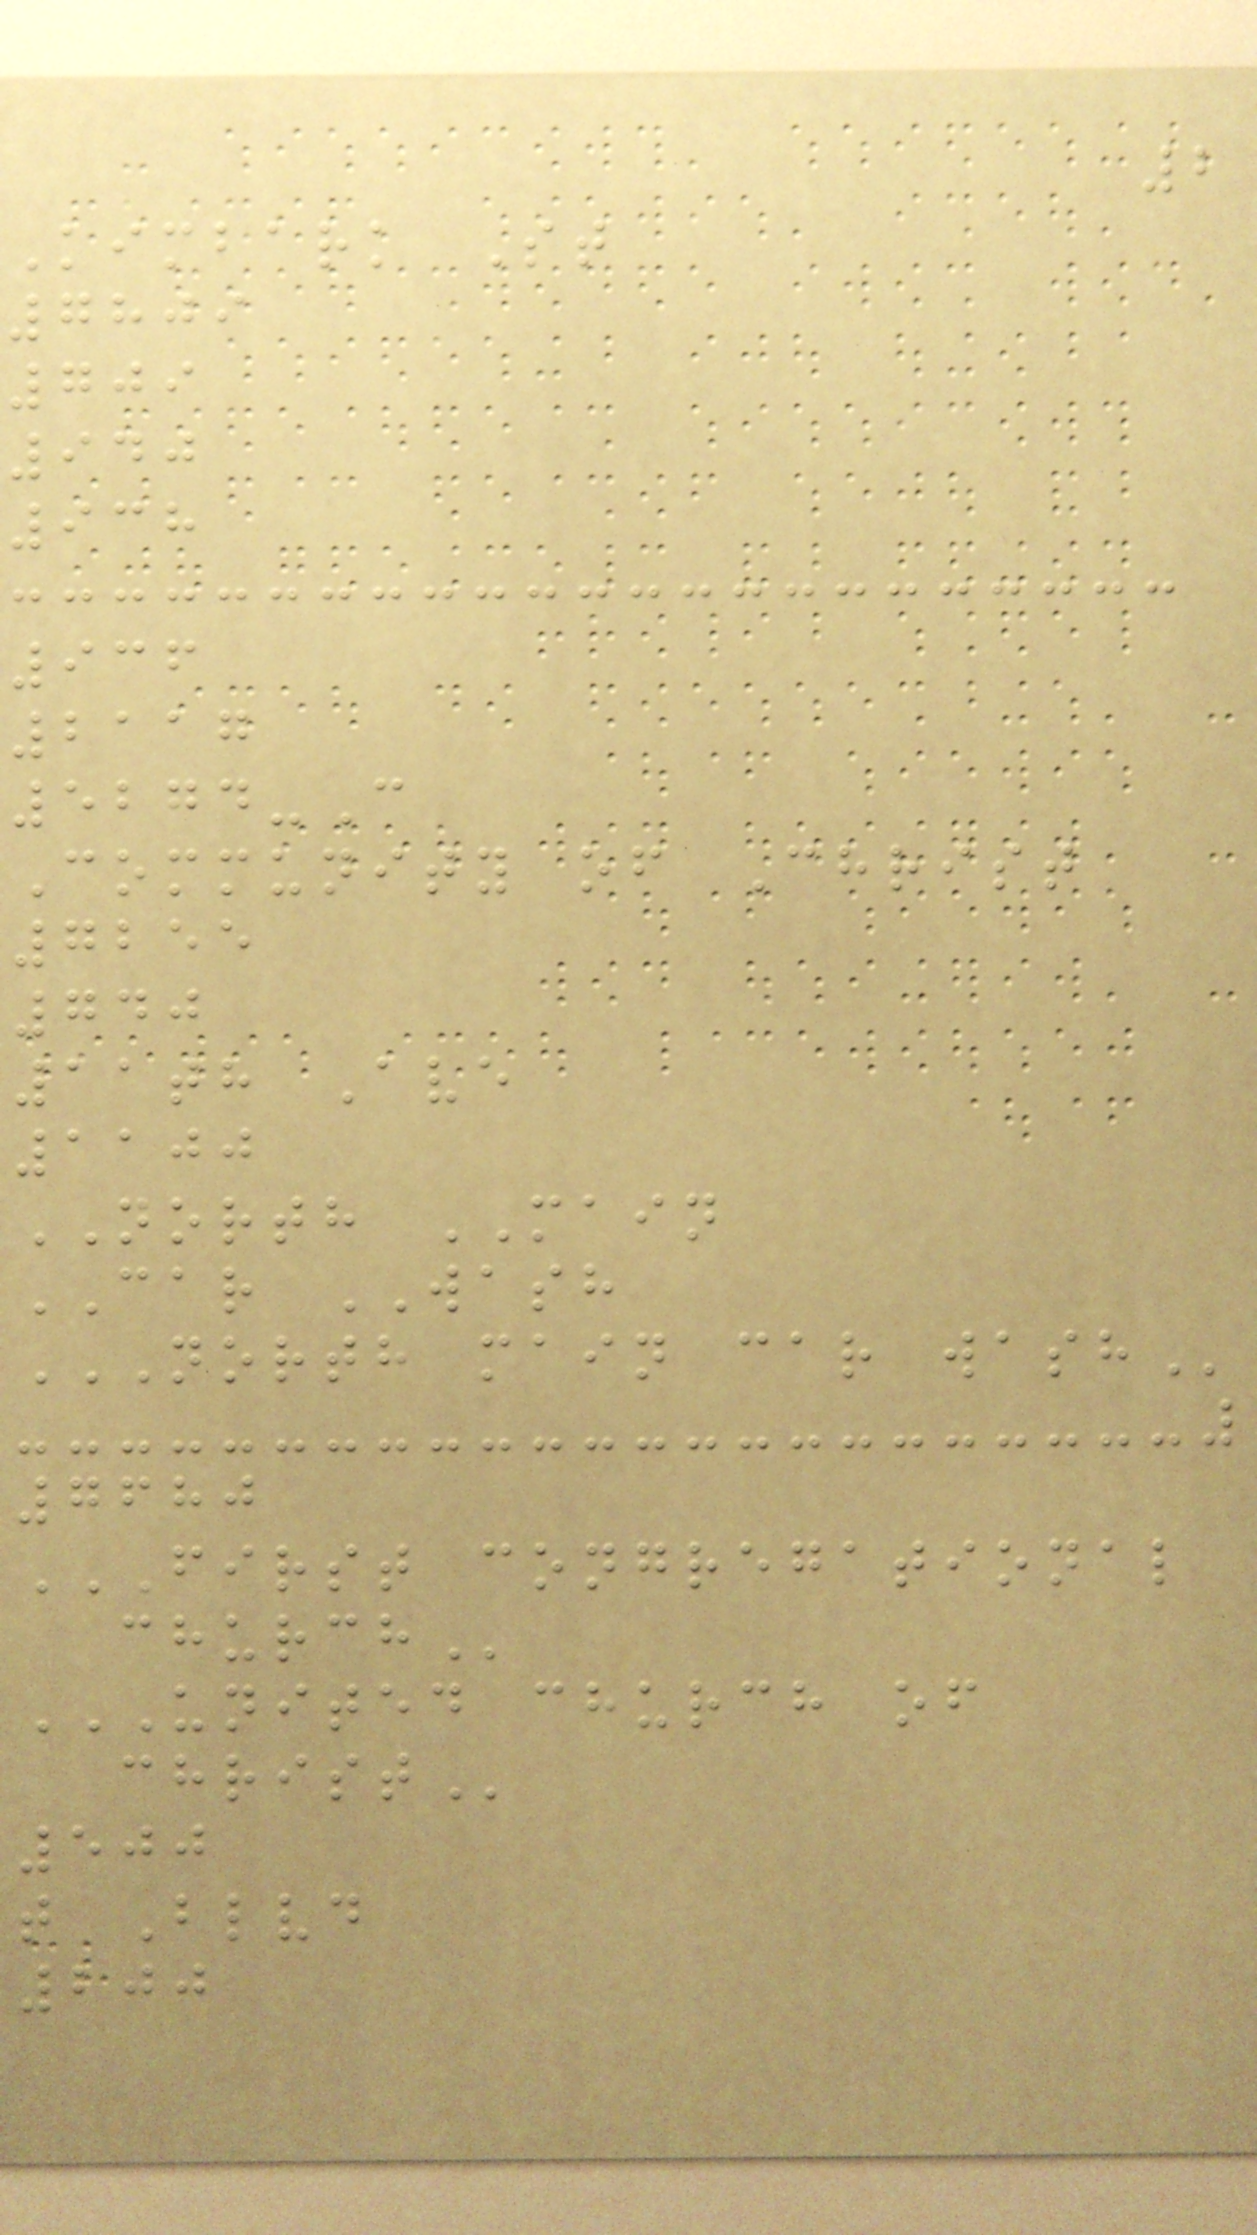2
Kimbark St
7809
709
940
938
936
2117
5274-C
Community of Christ
7255
740
11th Ave
1100
NORTH MAIN
CAR WASH
NORTH MAIN CAR WASH
7680
FIRST CONGREGATIONAL
UNITED CHURCH OF
500
t Blvd
200
